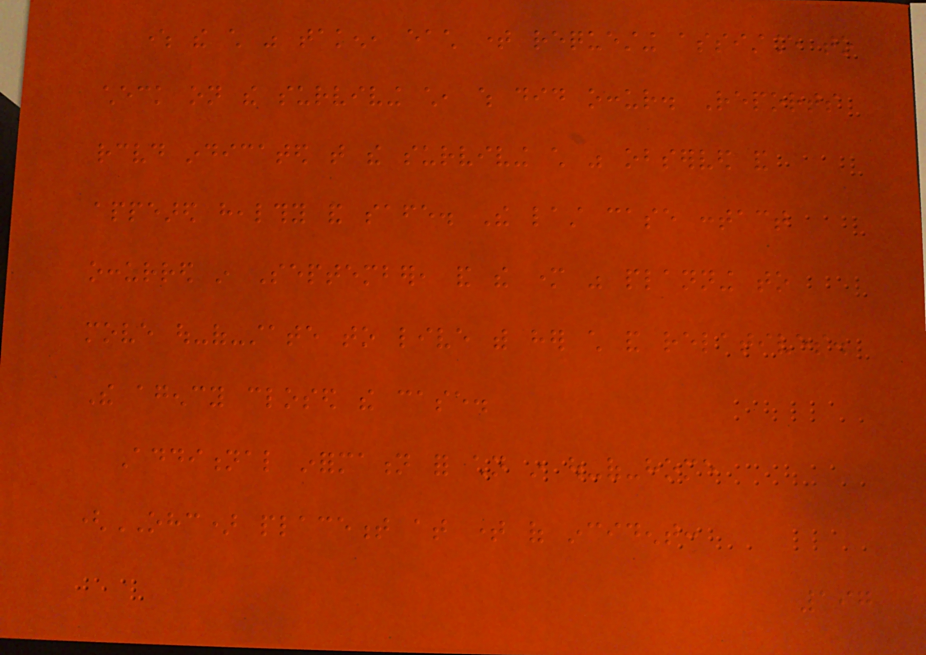where the child was taken, each time requesting assistance to
check on the surviving child, which did occur. Reports
received indicated that the surviving child was observed and
appeared healthy and safe. The last case contact
occurred in September, and the mother was planning to
move out-of-state to live with her child and relatives.
The agency closed the case.
Additional information for children in out-of-home
(OHC) placement at time of incident:
197
